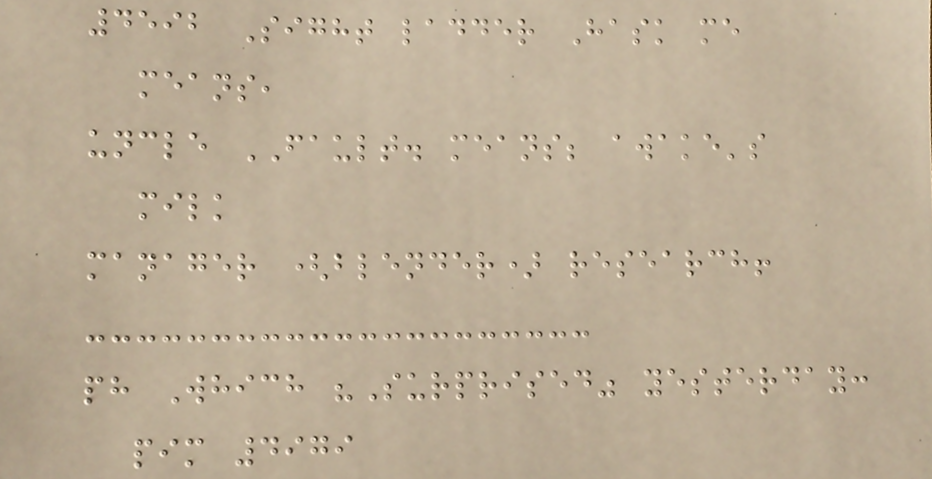4592 Sight ladder Hask me
means,
uncle FAULT. means; awake's
milk
manager (blender) research!
ph Which "Surprised" yesterday:
pim 4979
